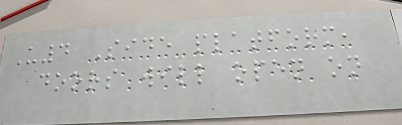U4 Side platform,
doors will open on
